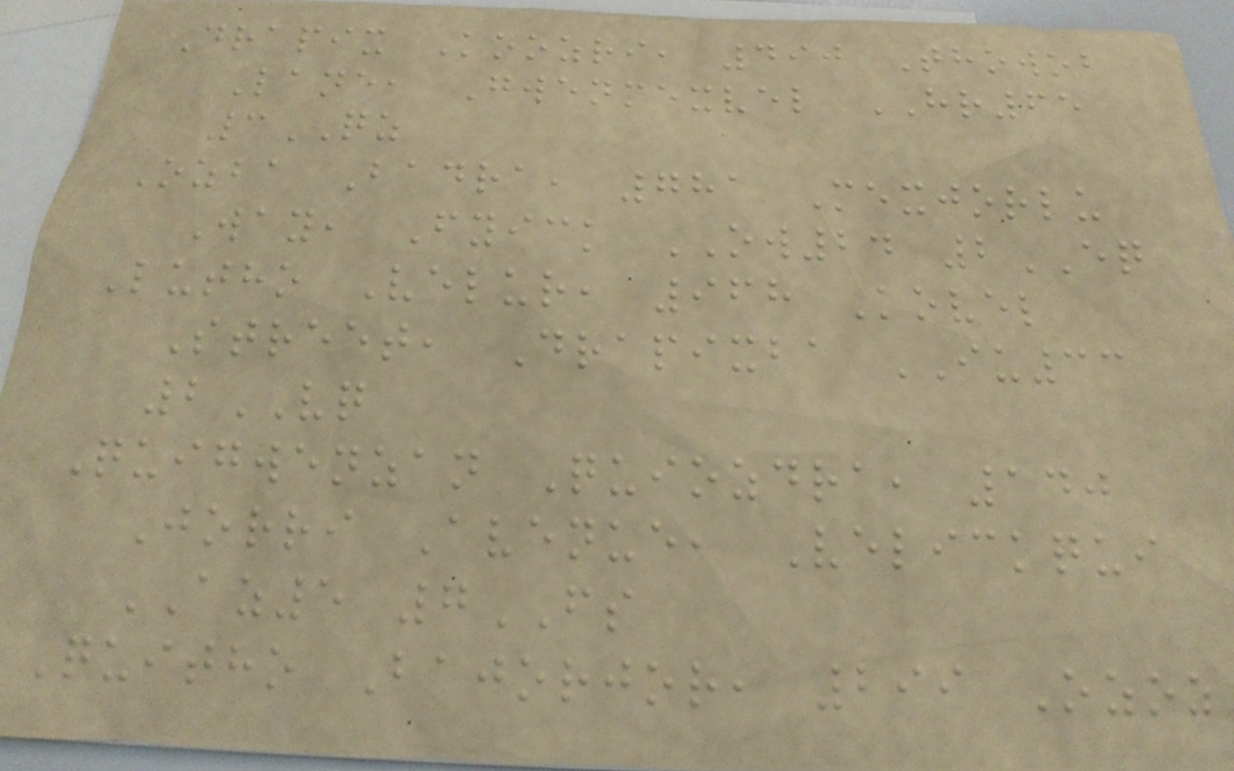Drapix Koozri, 490 Thowob
Lane, Gwenmexvel HR65
3QZ
Ozba Badra, 781 Mexjorlu
Way, Fyick OW24 2EQ
Lutho Velur, 968 Kovel
Street, Drapixba IU33
2VQ
Quigwenzan Quiozdra, 140
Jorri Avenue, Velickqui
AZ5 7FS
Quitho Bajorjor, 299 Ozoz
